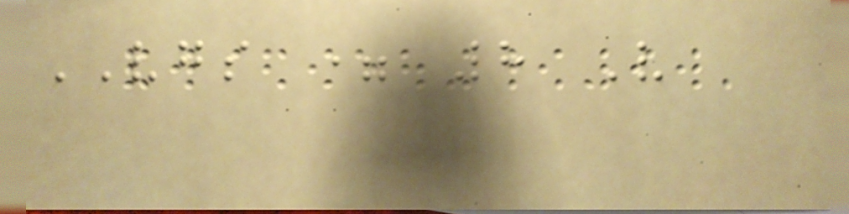VGS = 8 V
